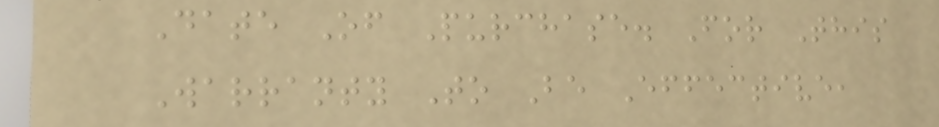Date Of Purchase. For This
Warranty To Be Effective,
